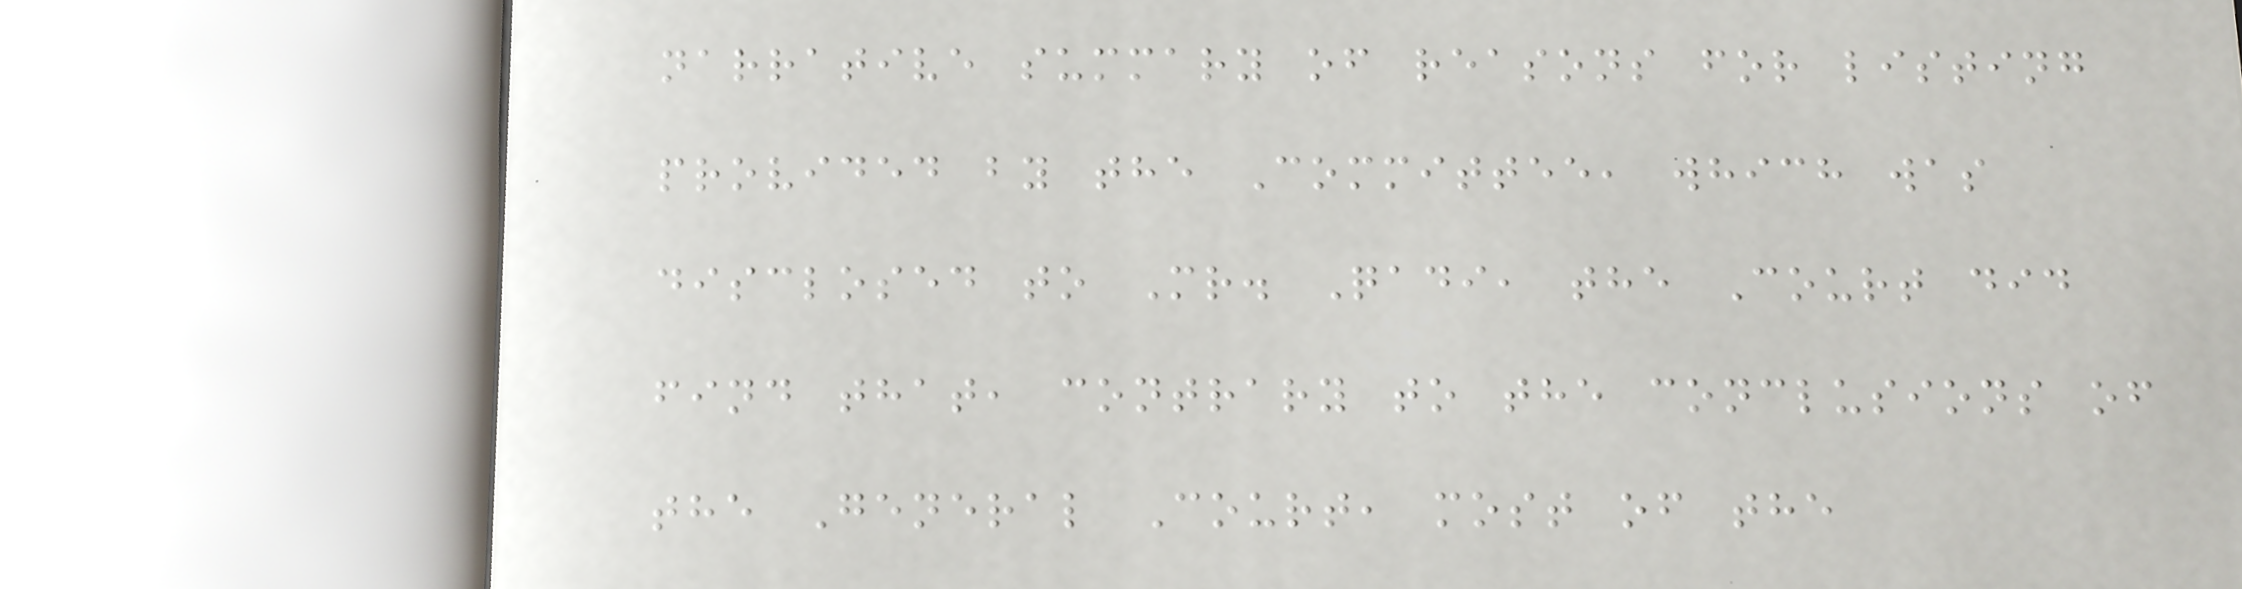narrative summary of reasons for listing
provided by the Committee, which was
disclosed to Mr. Qadi, the Court did
find that, contrary to the conclusions of
the General Court, most of the
